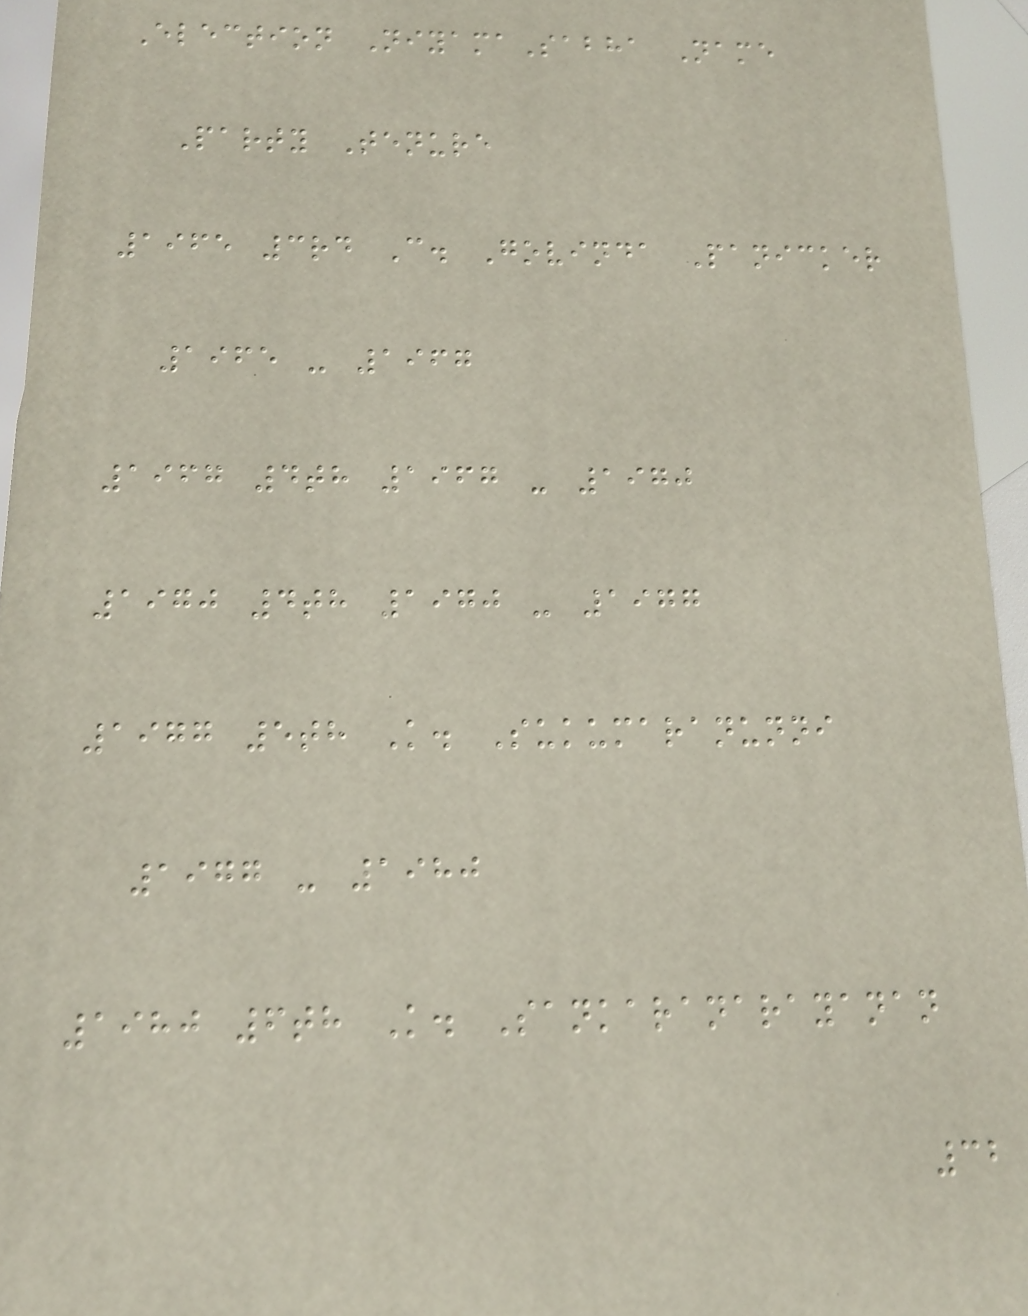Election NiyamaSabha Name
Party Tenure
1965 3rd C. Govinda Panicker
1965 - 1967
1967 4th 1967 - 1970
1970 4th 1970 - 1977
1977 5th K. Sukumaranunni
1977 - 1980
1980 6th K. Sankaranarayanan
32
